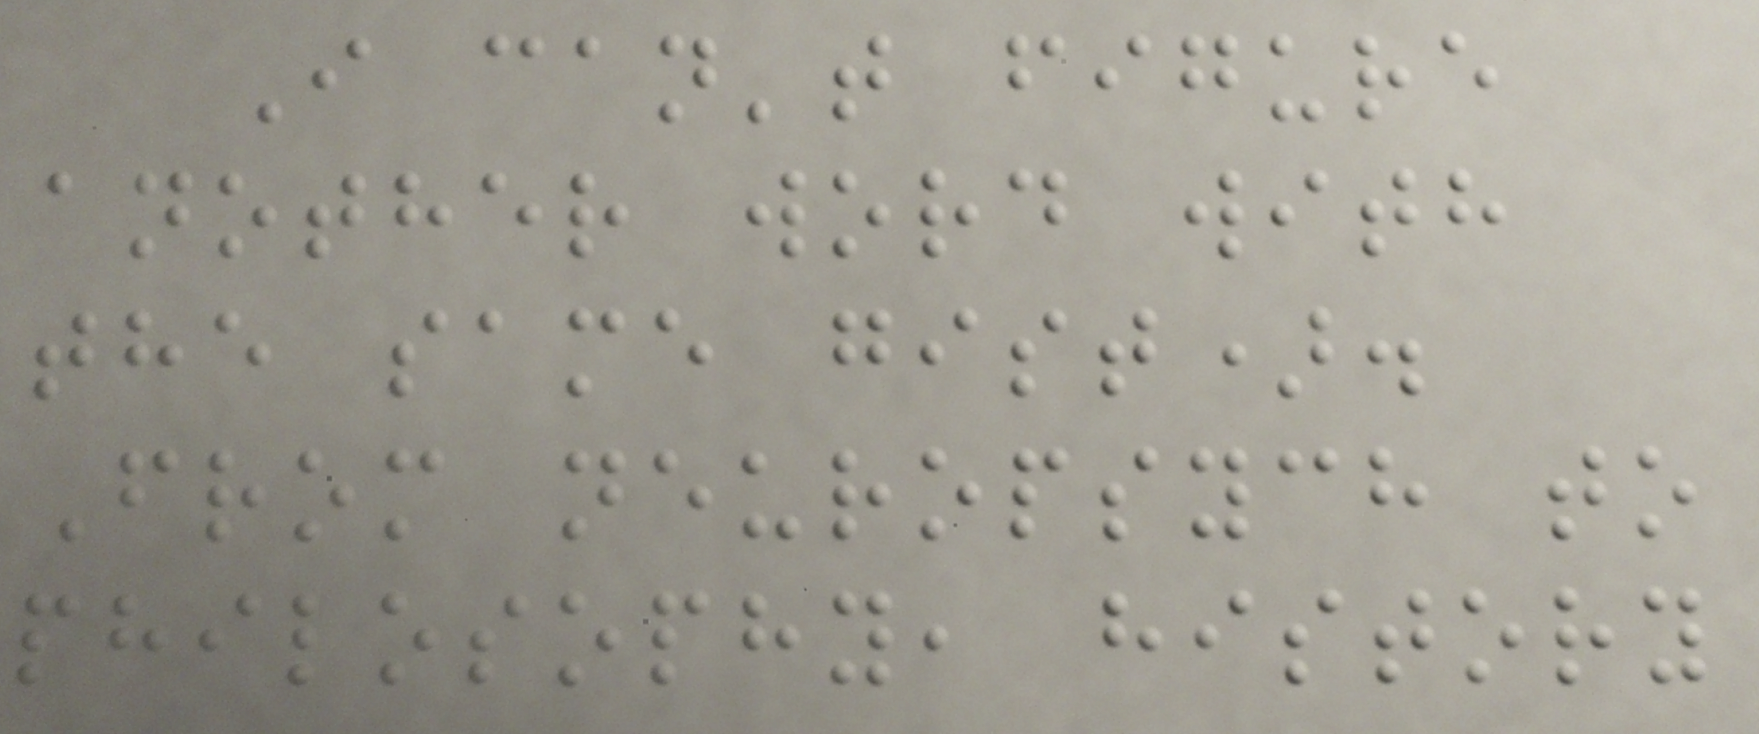I can't figure
another word with
the same gist).
From neuropsych to
philosophy, history
